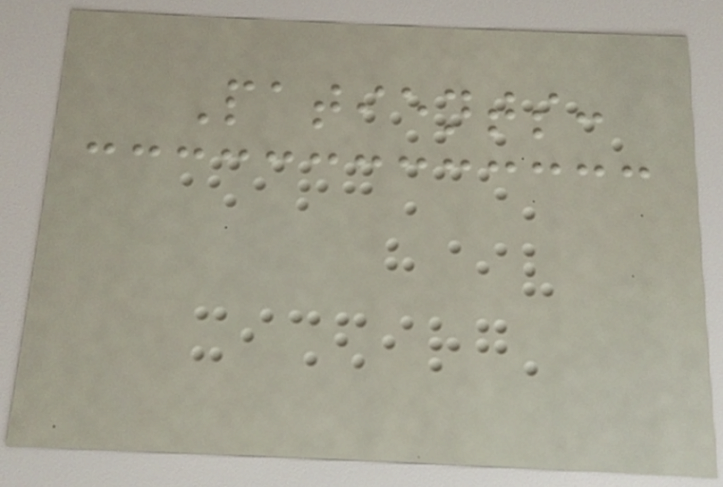Patients:
